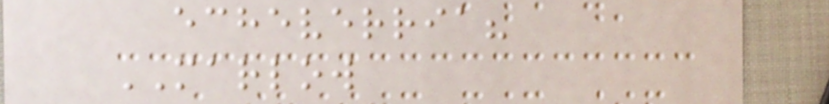echeverria?
MARLOW
